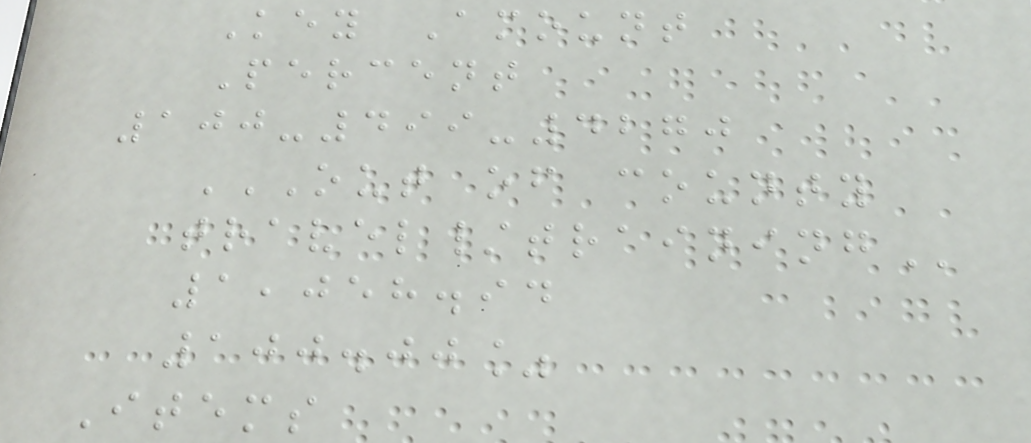Key Amount
Percent
100-499-4270
OUT OF COUNTY
TRAVEL/TRAINING
1,058.94
100.00%
Items
